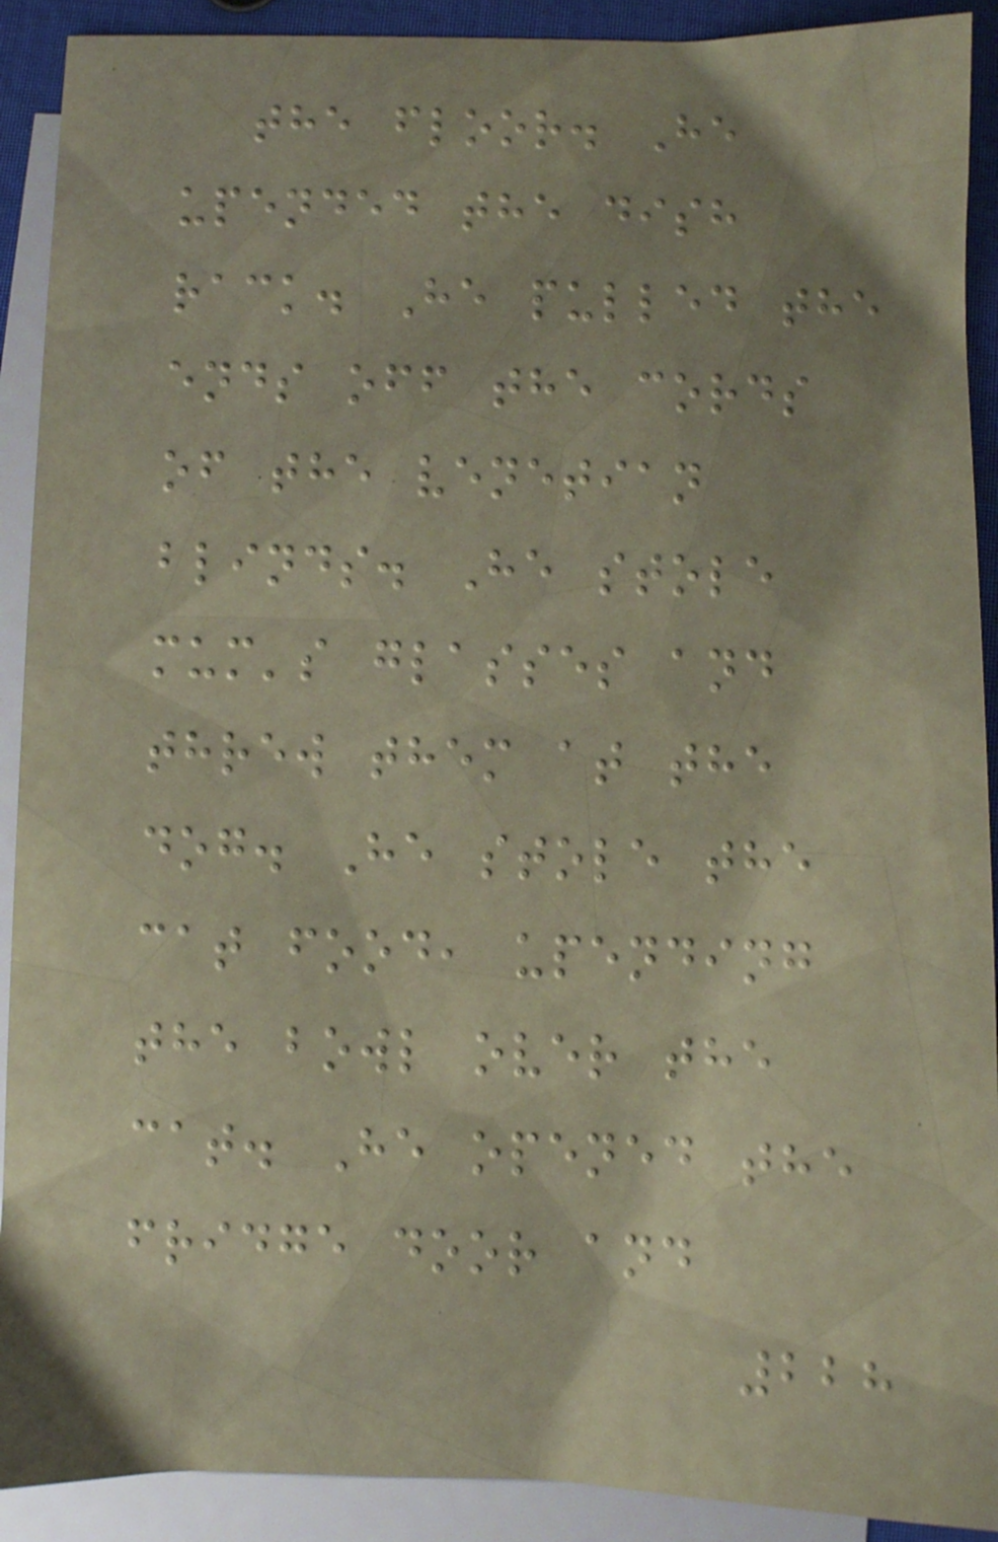the floor. He
upended the dish
rack. He pulled the
ends off the cords
of the venetian
blinds. He stole
mum's glasses and
threw them at the
dog. He stole the
cat food, upending
the bowl over the
cat. He opened the
fridge door and
228
